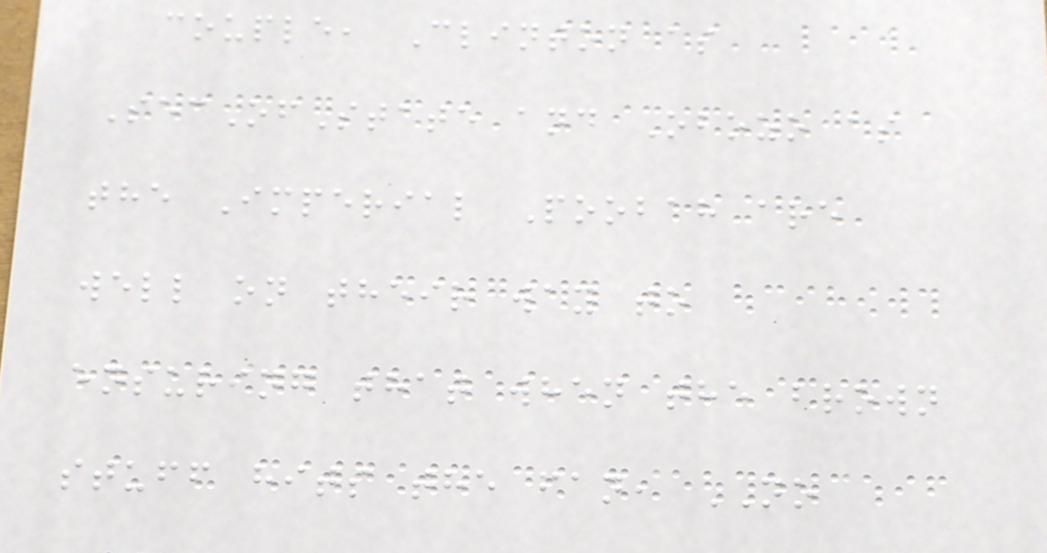couple, Clinton as
SecOfState and Obozo as
the Imperial Poobah are
well on their way to
ensuring that when the brown
stuff hits the fan, NO
